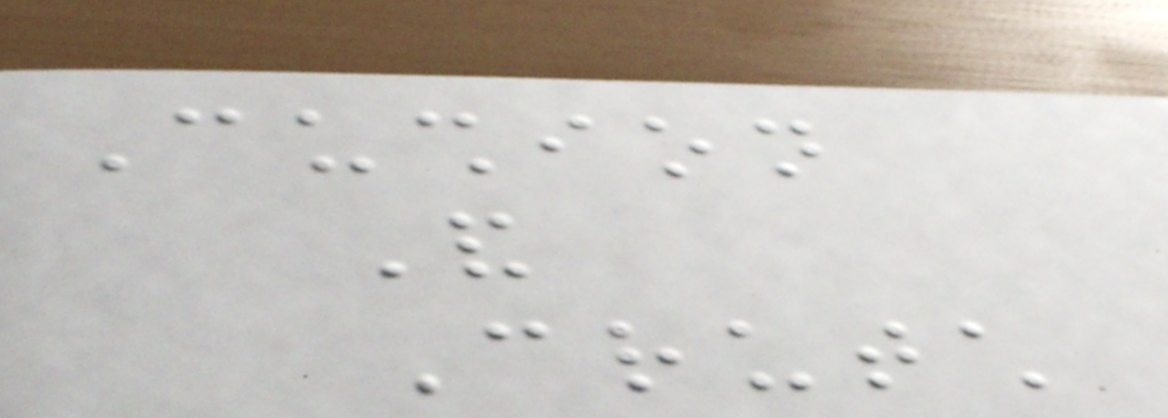Cushion
And
Crutch
